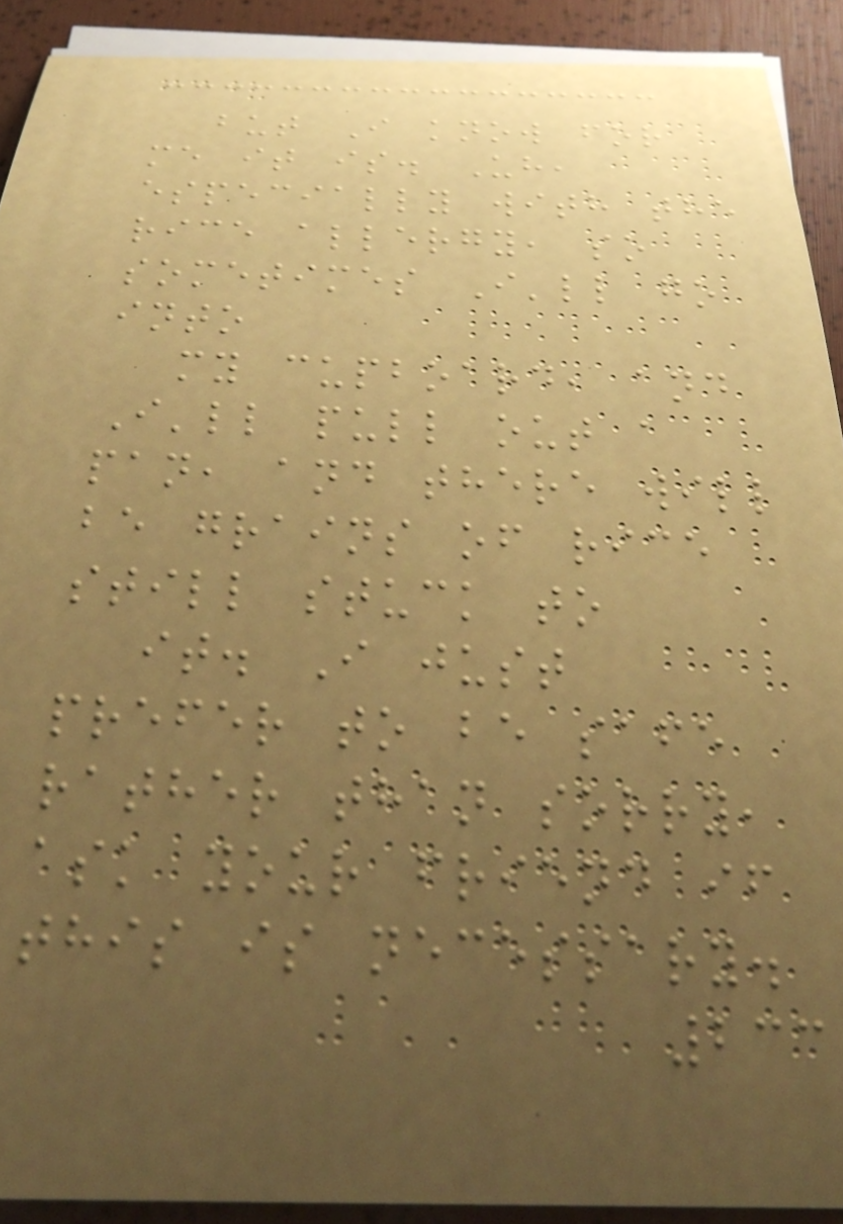but I know for
me it is. Uh,
especially with the
rice allergy, so
sometimes I'll go
into
my cupboard, and
I'll pull out a
pan, and there will
be grains of rice
still stuck to
it. I just
prefer to be safe
rather than sorry,
ask your friend if
this is necessary.
233
